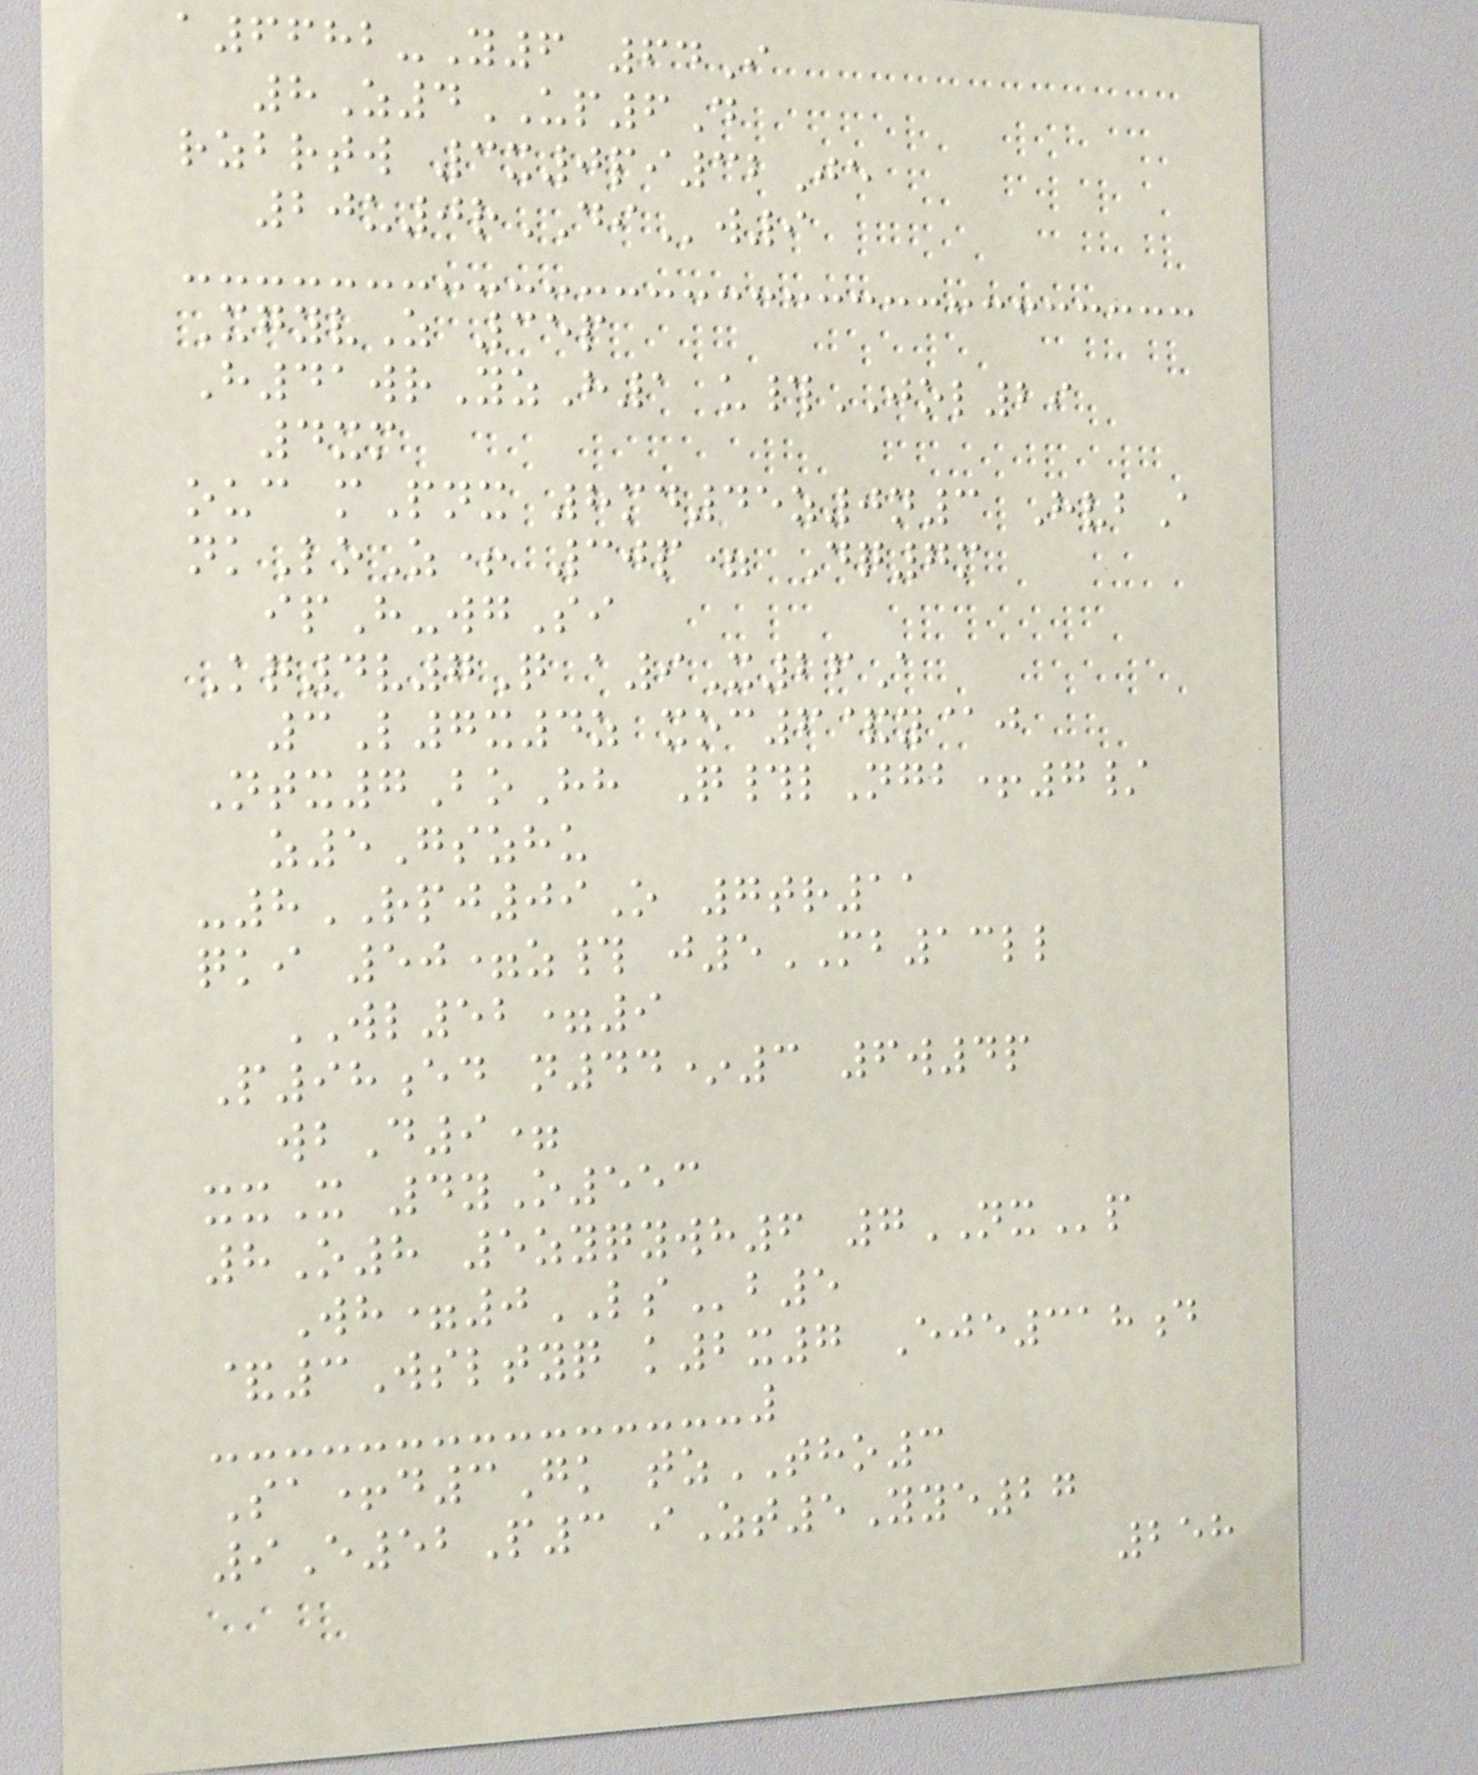a6682-Y6 64I
8Z4UP6D
rzbrtw 3x0pi32Je
20u0rDIw9
XgyvZ 35p
H41wrYzH1 u#JOL29
4xm
ouc mPnx 8md45z0n3 HvbA
nkLoZ+ 30p= Dq7m
ipH-wgSi
Kq4v7Q a9X26A
3L7x4z xoc6&y@j
Ntx7BoHh Q#lNgb+7/
z5Gszhu
-8RPJ09O 7tr11
qki 50=z# j5MB13ll
WL52=9
P98ed n44*3 6w4p
wbD9=
xxX 4yO553
8O8 5zyqywh6 7NXp
Wh=0LSb5
&3Wsltyq k2x7 Eje318d
Sa+d3Gk tzTHO3
9E52P3 iZt5Yye27
258
